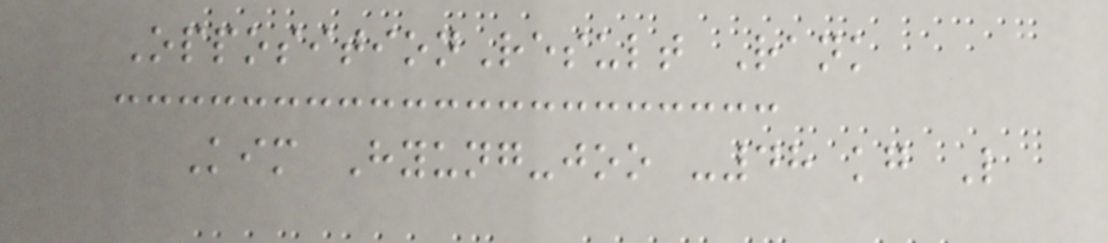OppositionResult Rank
Kim Hyung-joo -48 kg L
